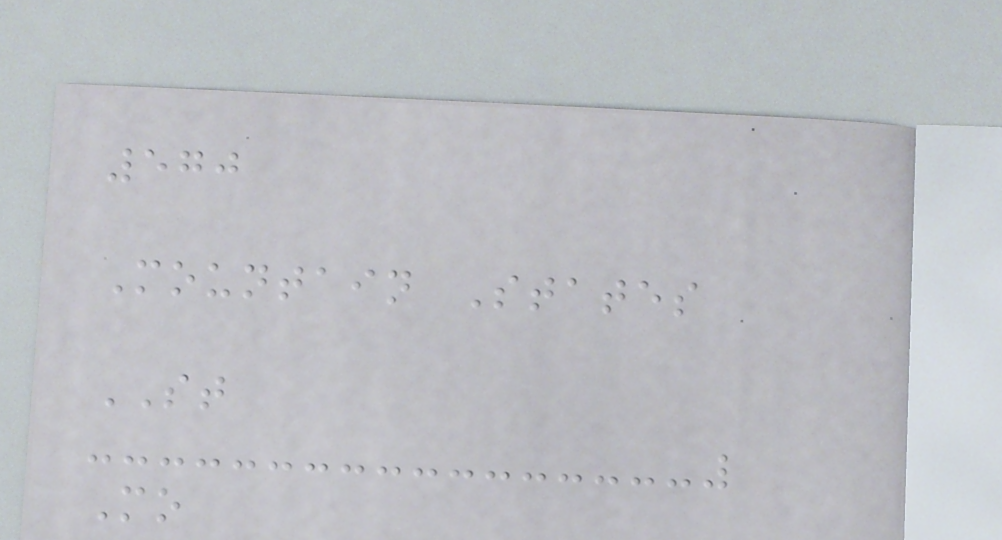570
Mountain States
ST
Mo
